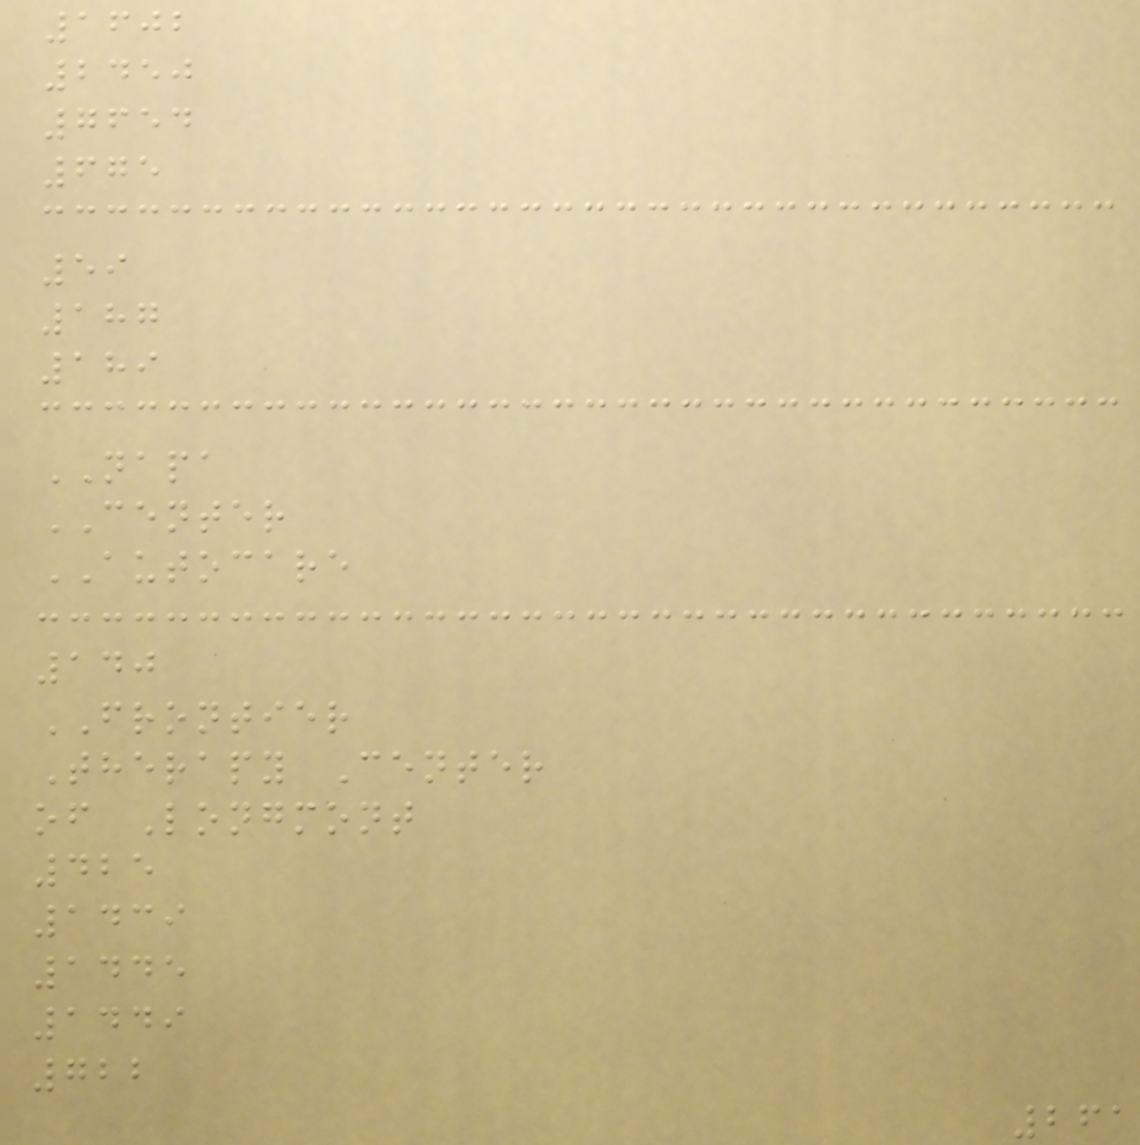1602
2450
7654
675
59
187
189
NAPA
CENTER
AUTOCARE
140
FRONTIER
Therapy Center
of Longmont
425
1439
1445
1449
722
261
